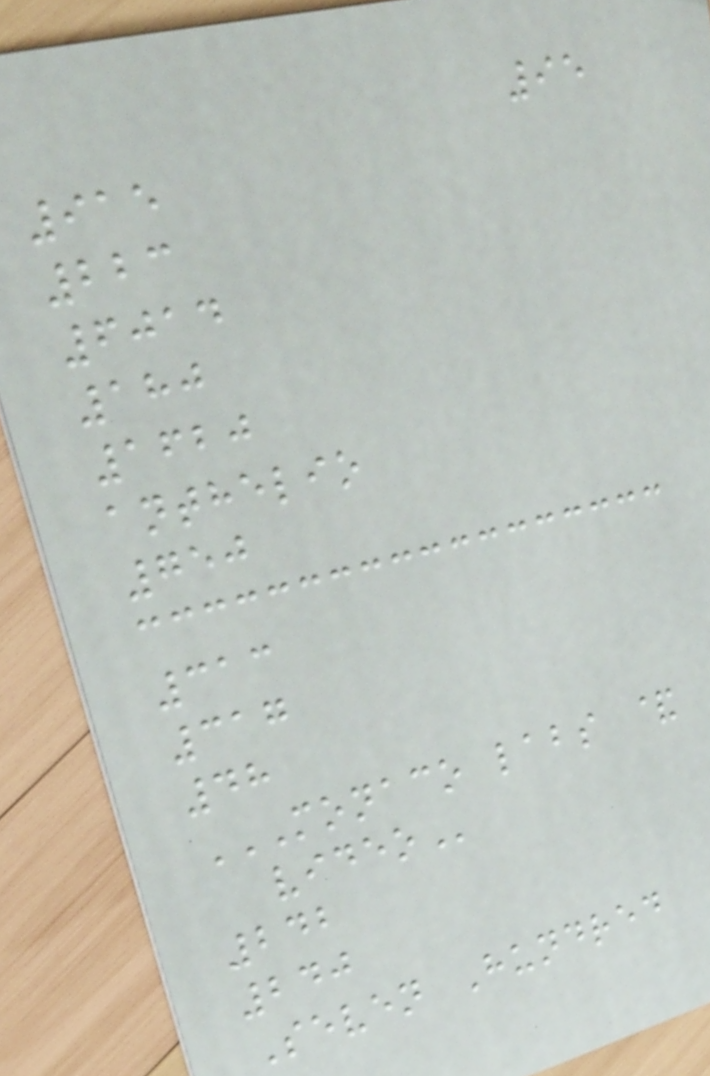95
915
223
6014
180
1620
anthelio
750
313
317
48
MONACO LABS &
VIDEO
242
240
Seven Hundred
